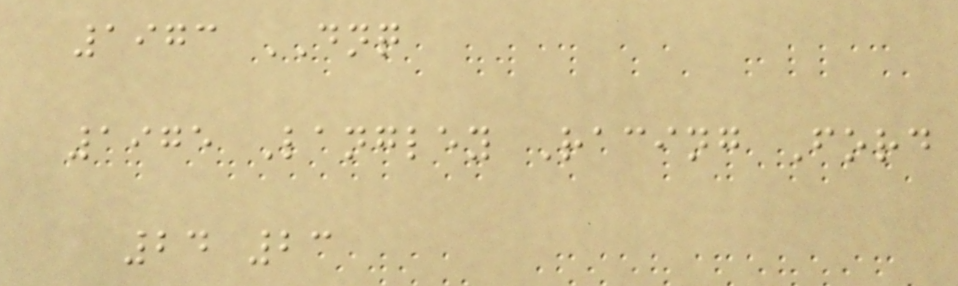1973 DNQ
1975 Langley Racing Ford
24 23
